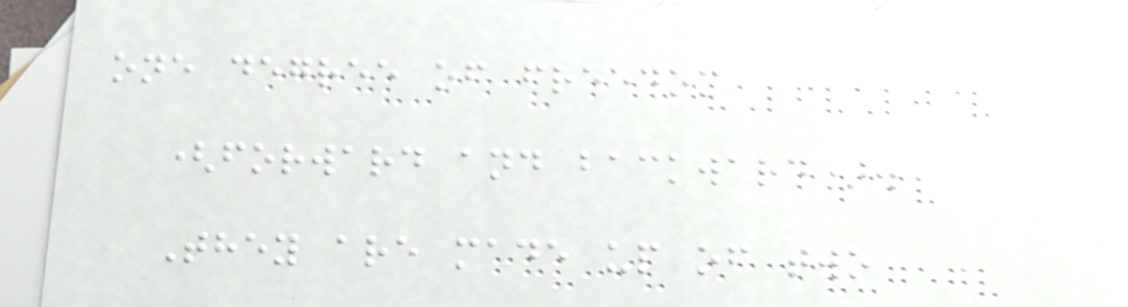one degree of freedom
(forward and backward).
They are made up of two
